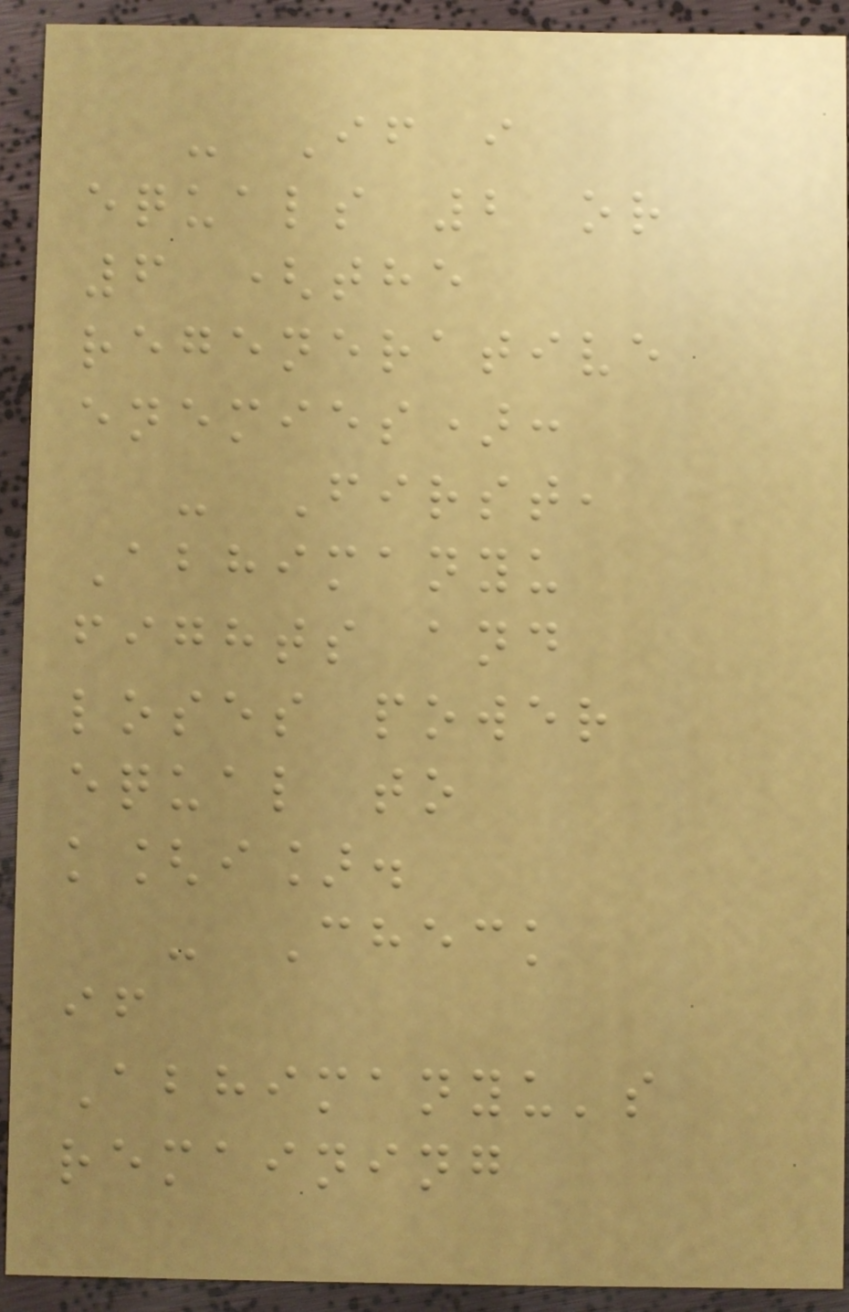- If i
equals 2 or
6 (the
regenerative
enemies):
- First,
Abhimanyu
fights and
loses power
equal to
k[i].
- Check
if
Abhimanyu's
remaining
